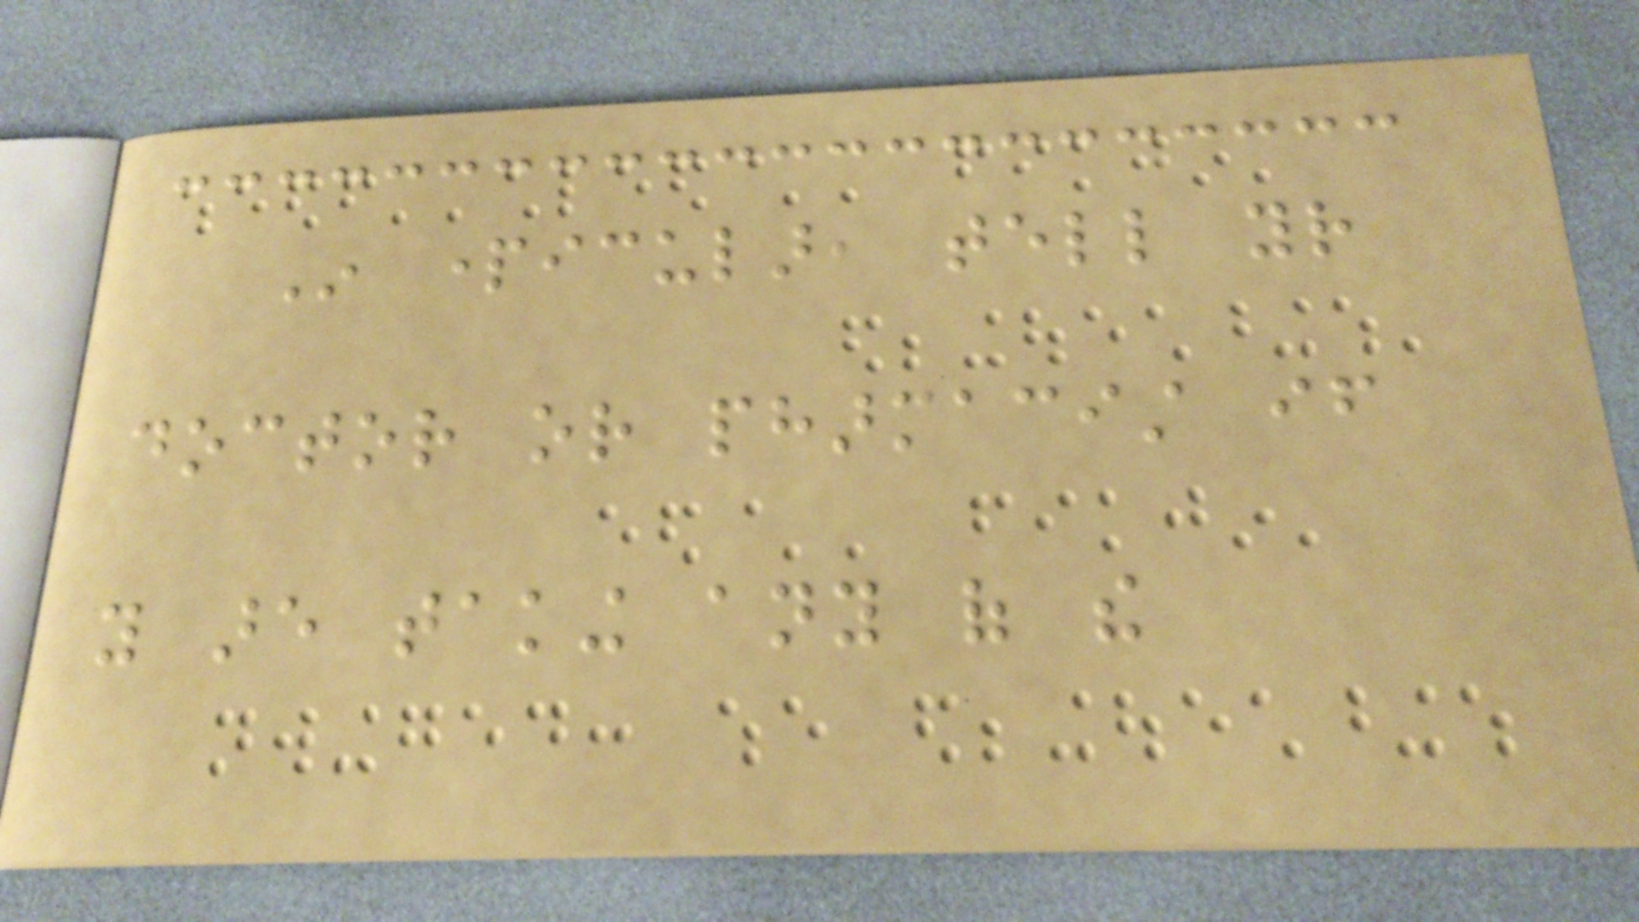In particular, tell your
doctor or pharmacist if
you are taking any of the
